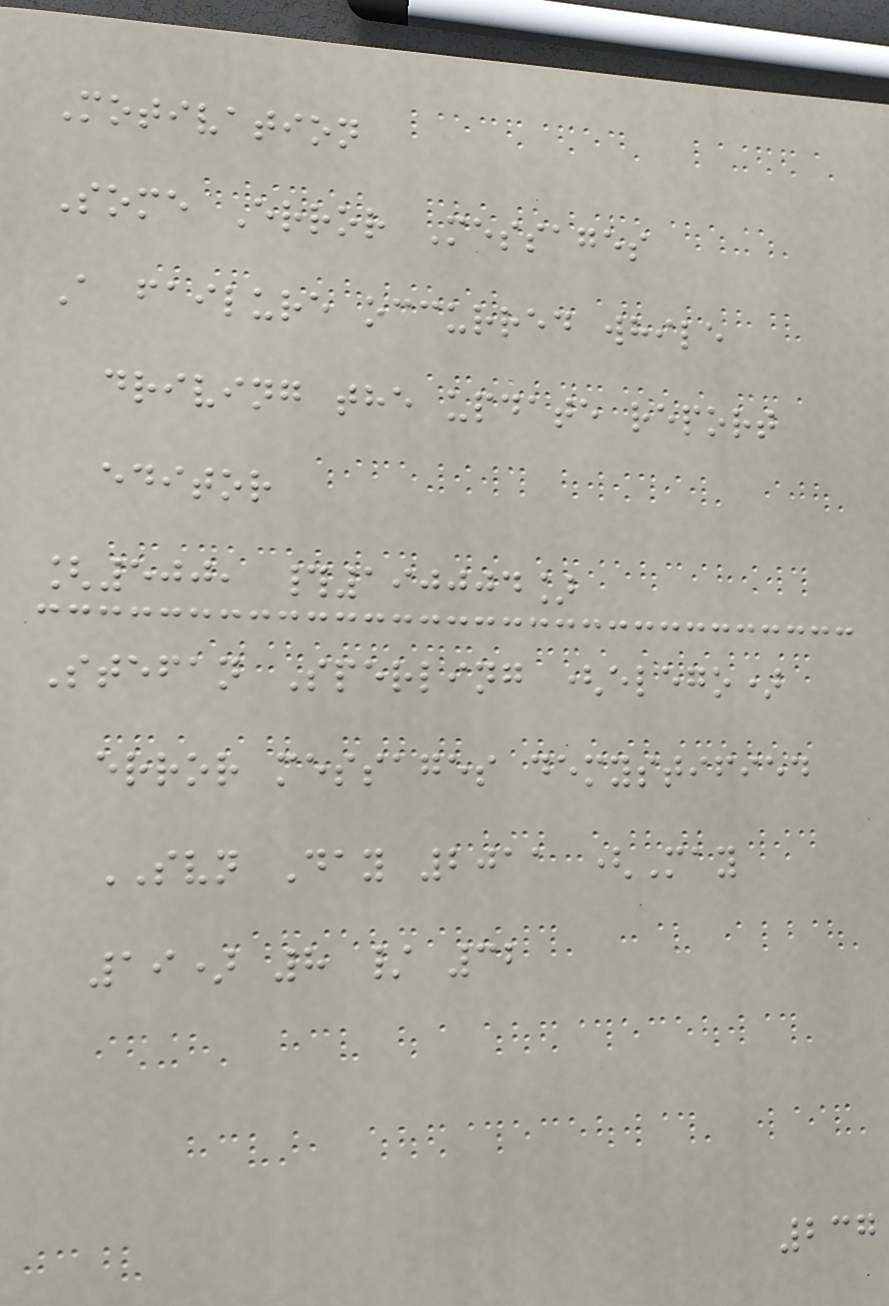Motivation
Some Error Messages
A failure occurred while
driving the update report
editor
[500, #190004]
Stefan Sperling (elego)
error messages demystified
SVN Day 2011 (May
19) 8 / 32
237
